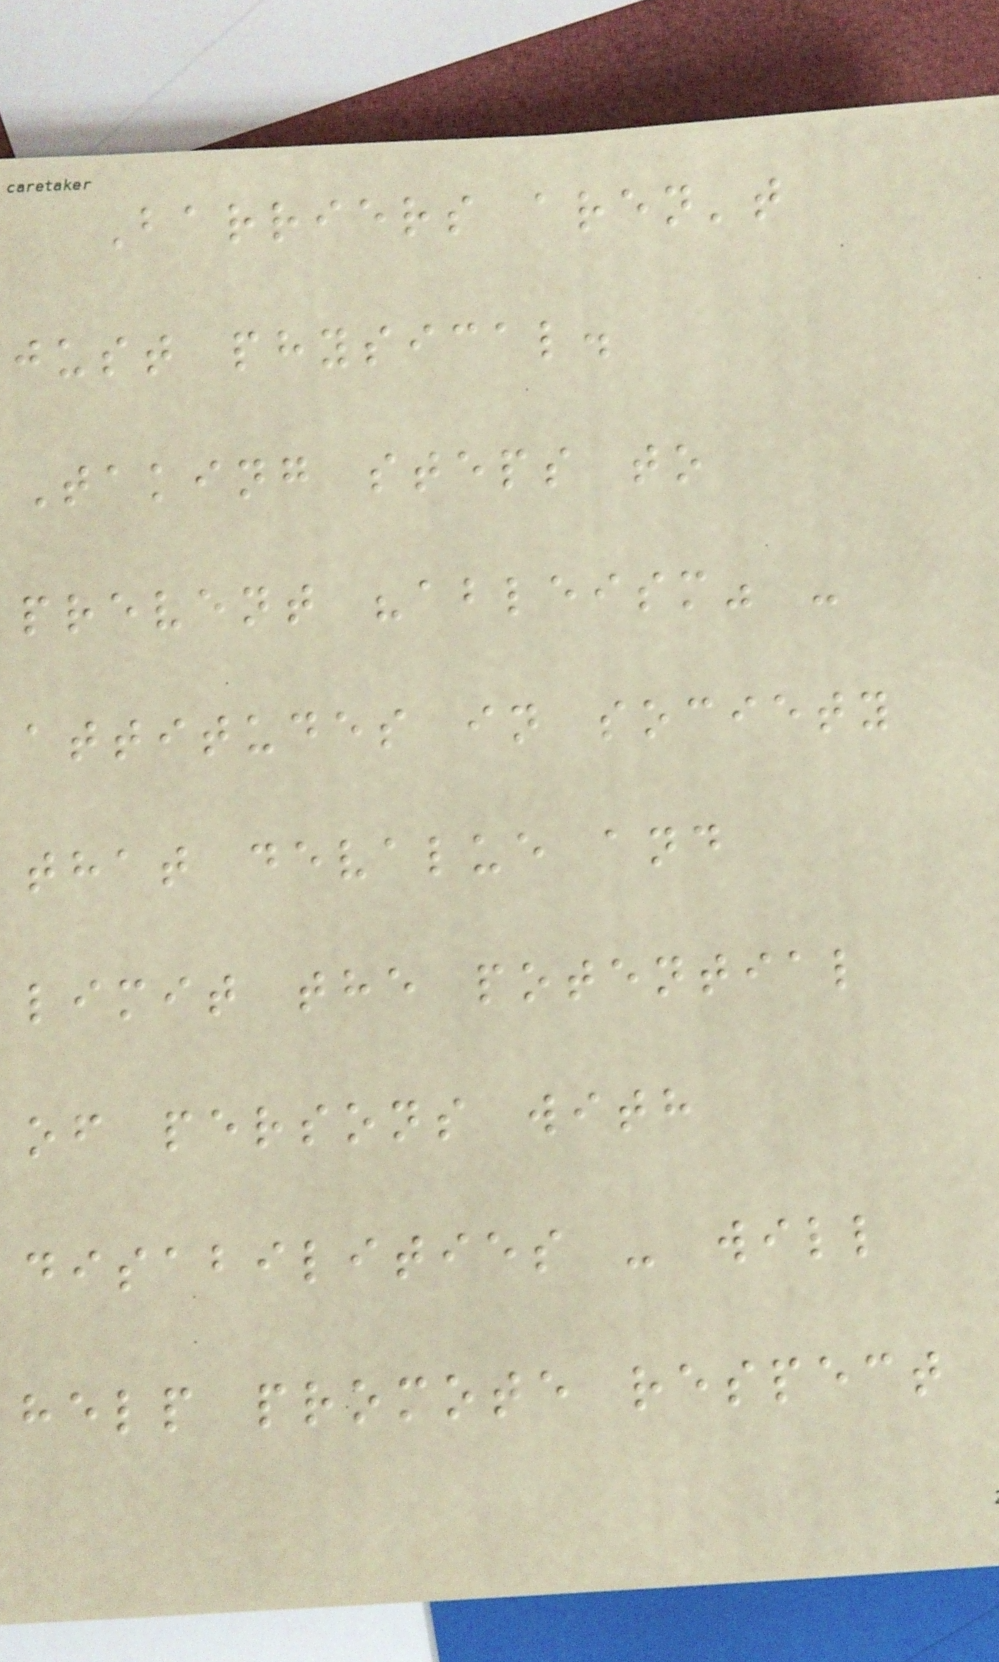Barriers aren't
just physical.
Taking steps to
prevent "ableism" -
attitudes in society
that devalue and
limit the potential
of persons with
disabilities - will
help promote respect
